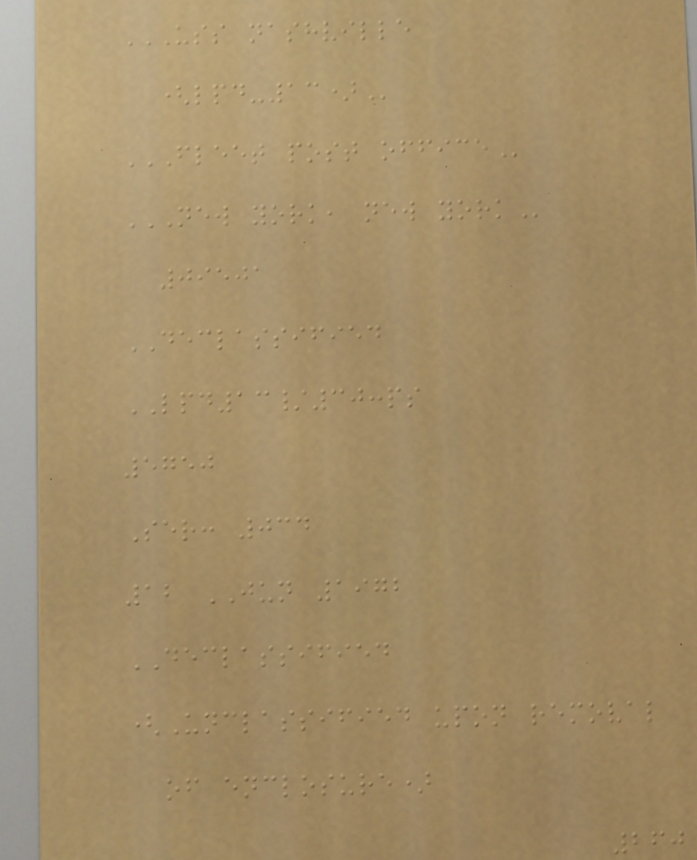USS NASHVILLE
(LPD-13)
FLEET POST OFFICE
NEW YORK, NEW YORK
09501
DECLASSIFIED
LPD13/30:ps
5750
Ser: 034
12 JUN 1972
DECLASSIFIED
(Unclassified upon removal
of enclosure)
260
